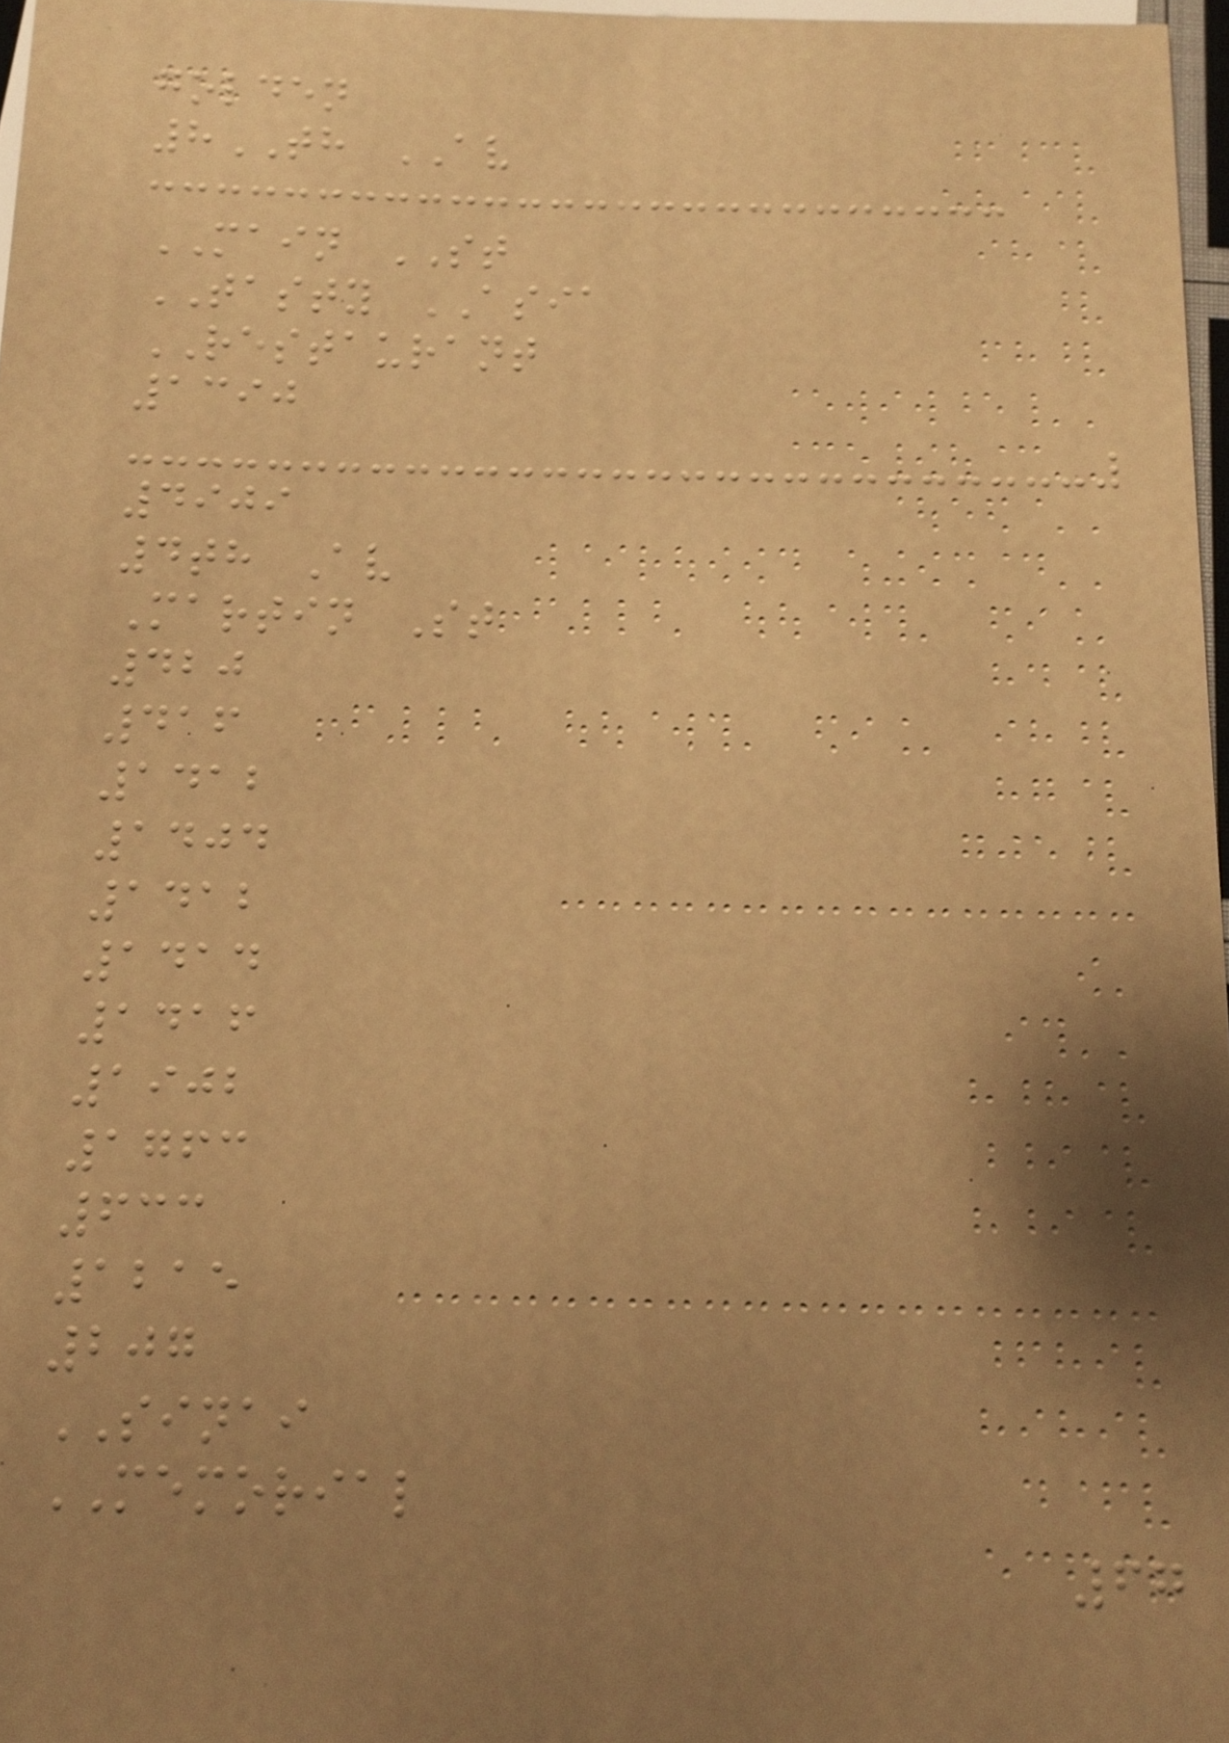golden
8TH AV
MAIN ST
TASTY ASIA
RESTAURANT
1390
4909
4th Av
Martin St
420
416
1412
1404
1412
1414
1416
1902
1763
633
1215
207
SINAI
MEMORIAL
67
